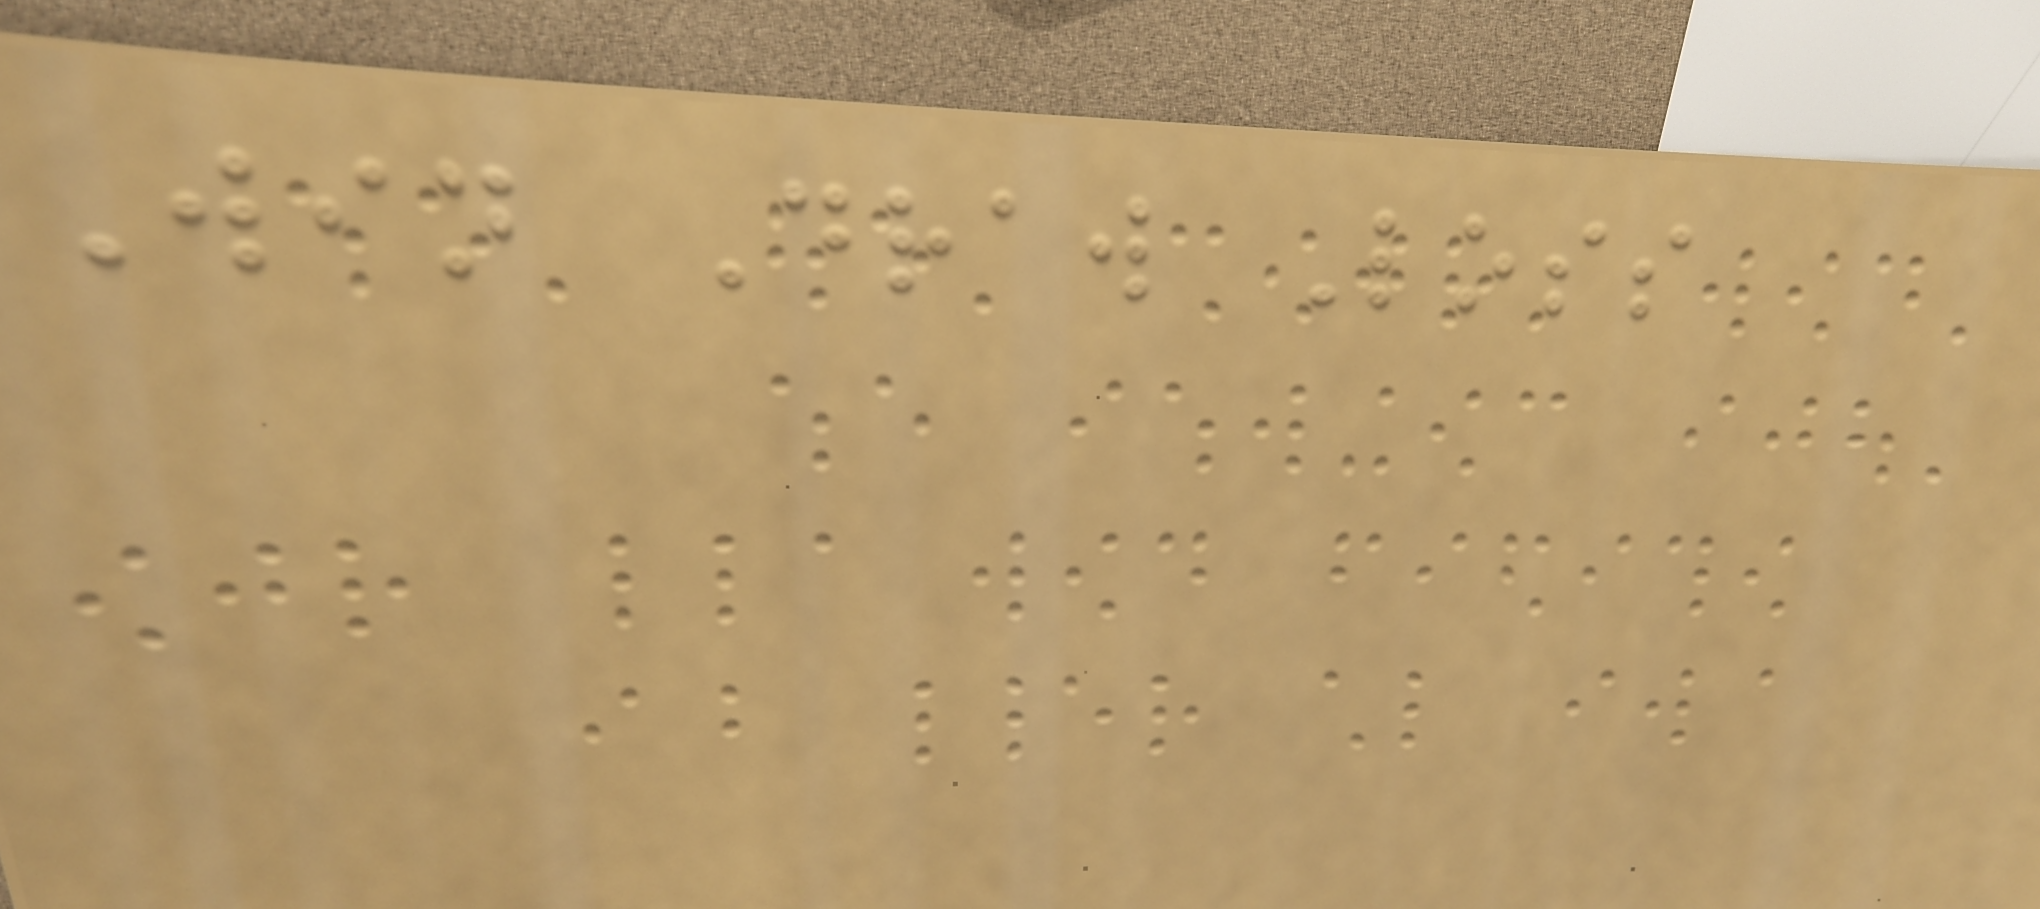Win Draw Loss
